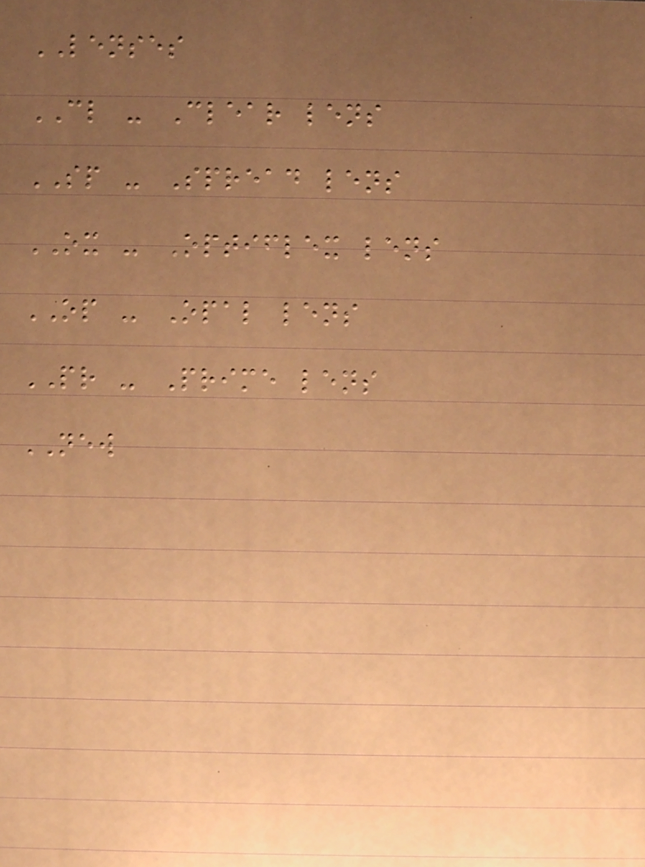LENSES
CL - Clear lens
SP - Spread lens
OX - Optiflex lens
OP - Opal lens
PR - Prime lens
NEW
